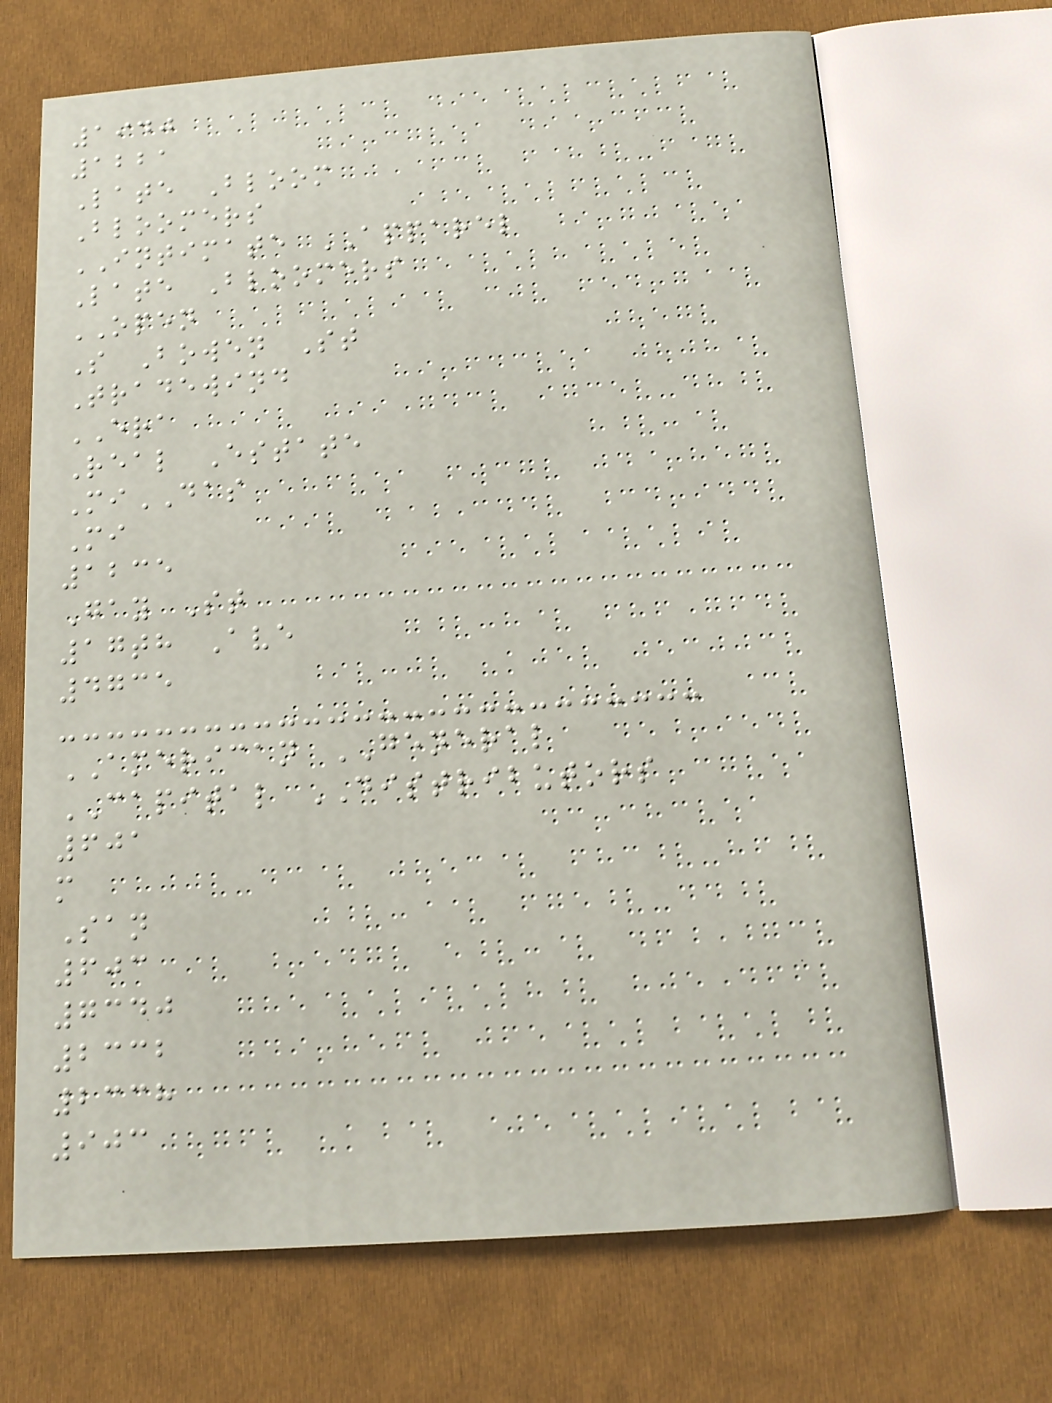1940
1221
Late Bloom
Bloomers
INTIMATE APPAREL
Late Bloomers
OPEN
S Bowen St
Tradewind
ERA
Real Estate
MiDAS
Mi
1235
Gay St
17th Ave
4735
AMERICAN GENERAL
CAPITAL DISTRIBUTORS
601
m
San
603
7340
2332
2338
903
